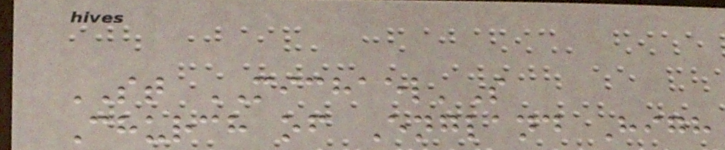ST MICHAEL'S
Church of England High
